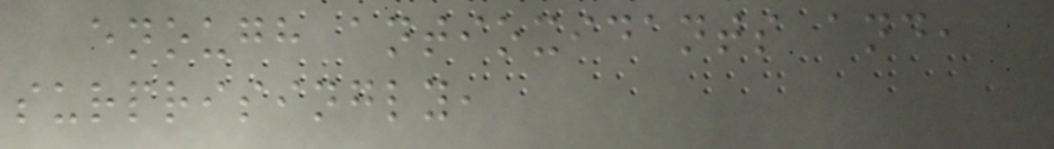enough antioxidants and,
surprisingly,
